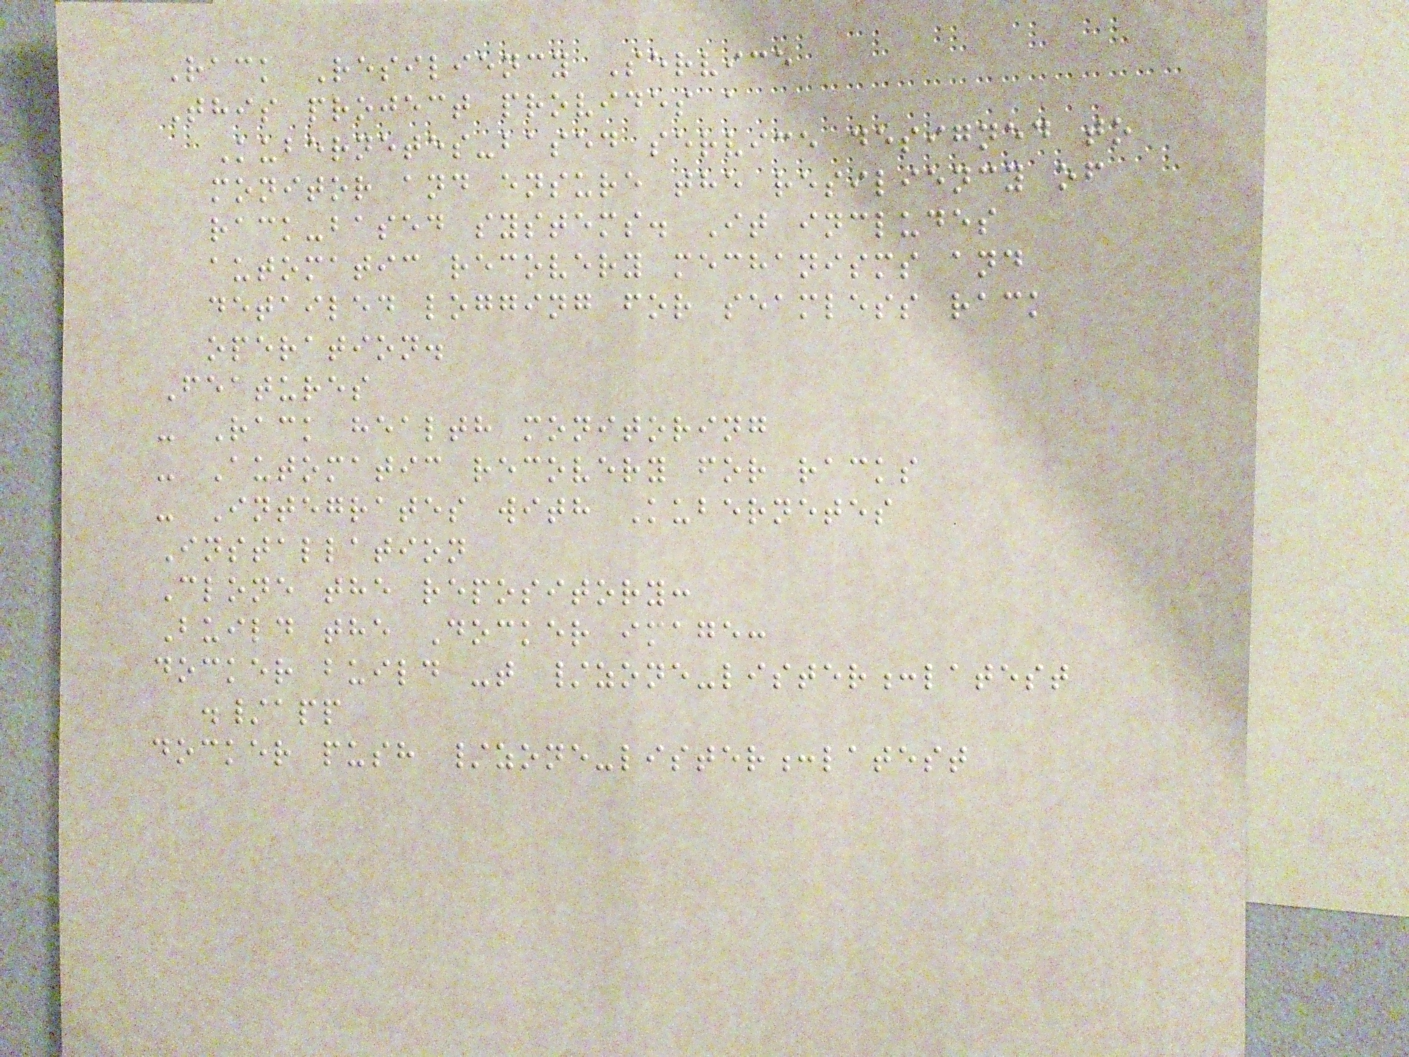Rack Resiliency Service
This project provides a
Kubernetes-based service designed to
monitor and ensure the resiliency of
rack-based systems. It includes
automatic recovery mechanisms and
detailed logging for seamless rack
operation.
Features
- Rack health monitoring
- Automatic recovery for racks
- Integrates with Kubernetes
Installation
Clone the repository:
Build the Docker image:
docker build -t /zone-lister:latest
./app
docker push /zone-lister:latest
